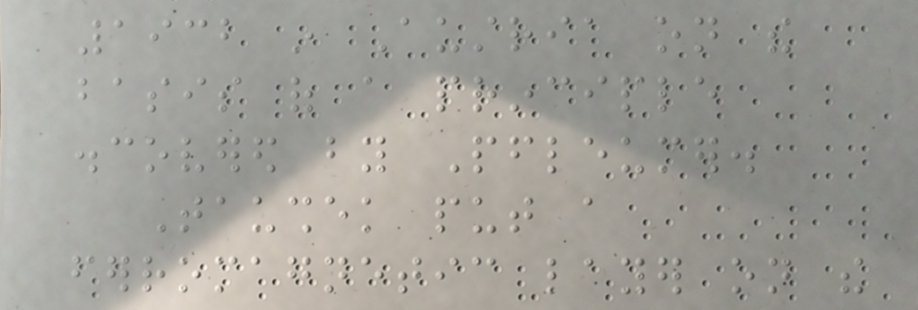1932 in Austria on the
basis of a principle
discovered by Pfleumer.
Taushek put a
ferromagnetic layer on the
